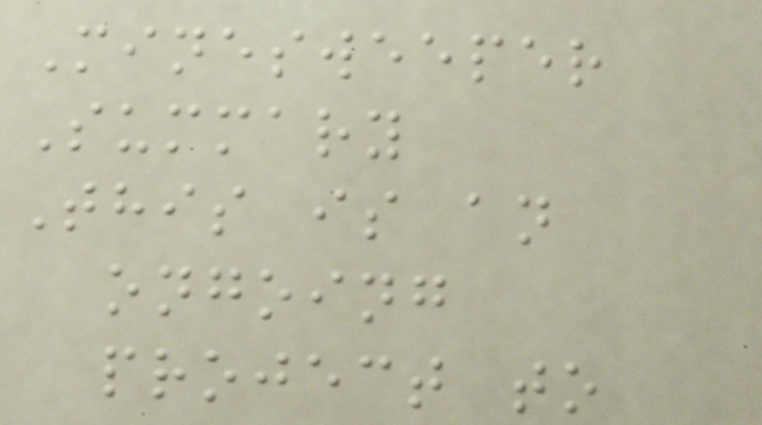Minesweeper
Summary
This is an
ongoing
project to
